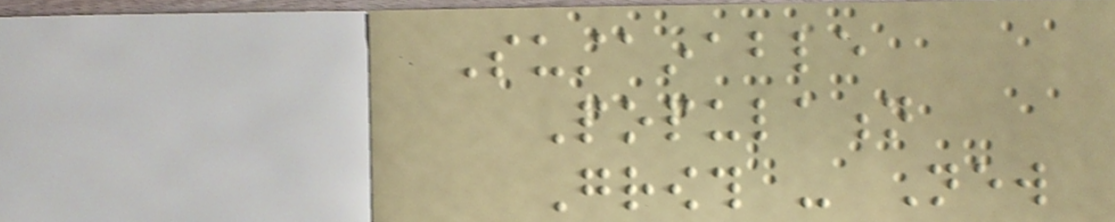Sustainable
Population
Growth - New
